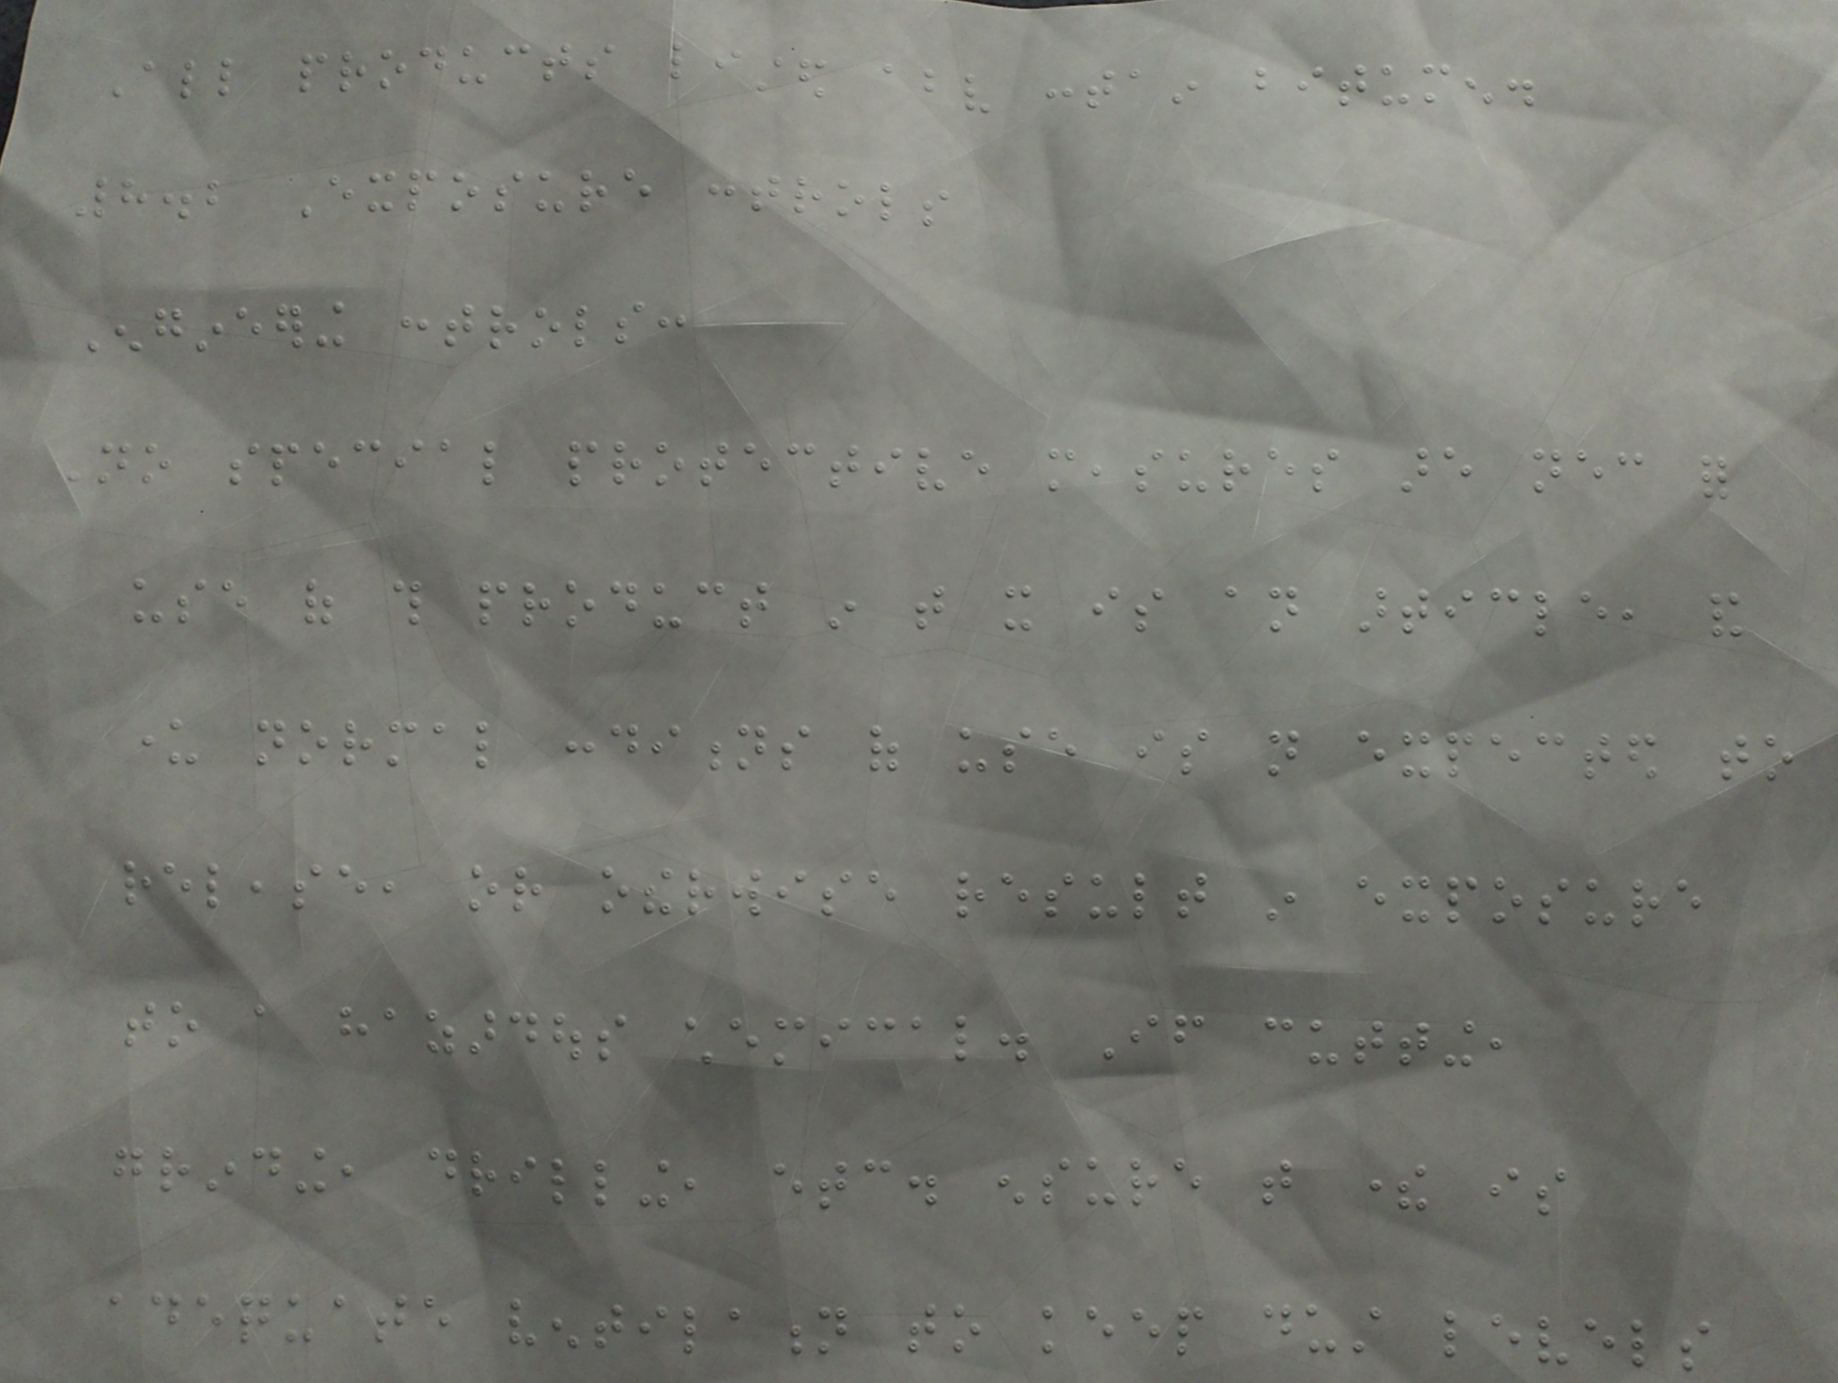All products listed above contain bitumen.
8.2 Exposure controls
Engineering controls:
No special protective measures are necessary for
use of this product in that it is an article, and
under normal conditions of use is not expected to
release, or otherwise result in exposure
to a hazardous chemical. If cutting,
grinding, drilling, etc. ensure that there is
adequate ventilation to keep dust levels
